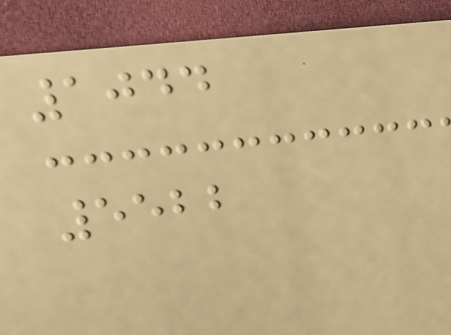1044
5522
